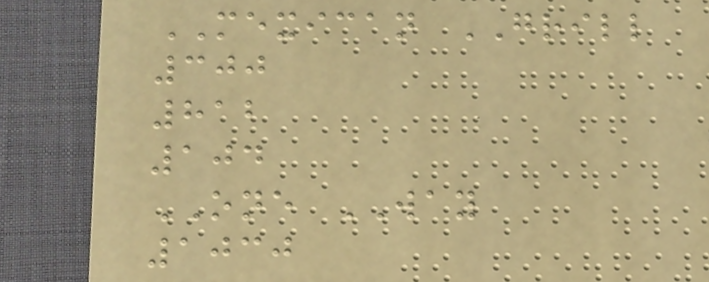MEXICAN GRILL
300
812
104
ONE WAY
1030
